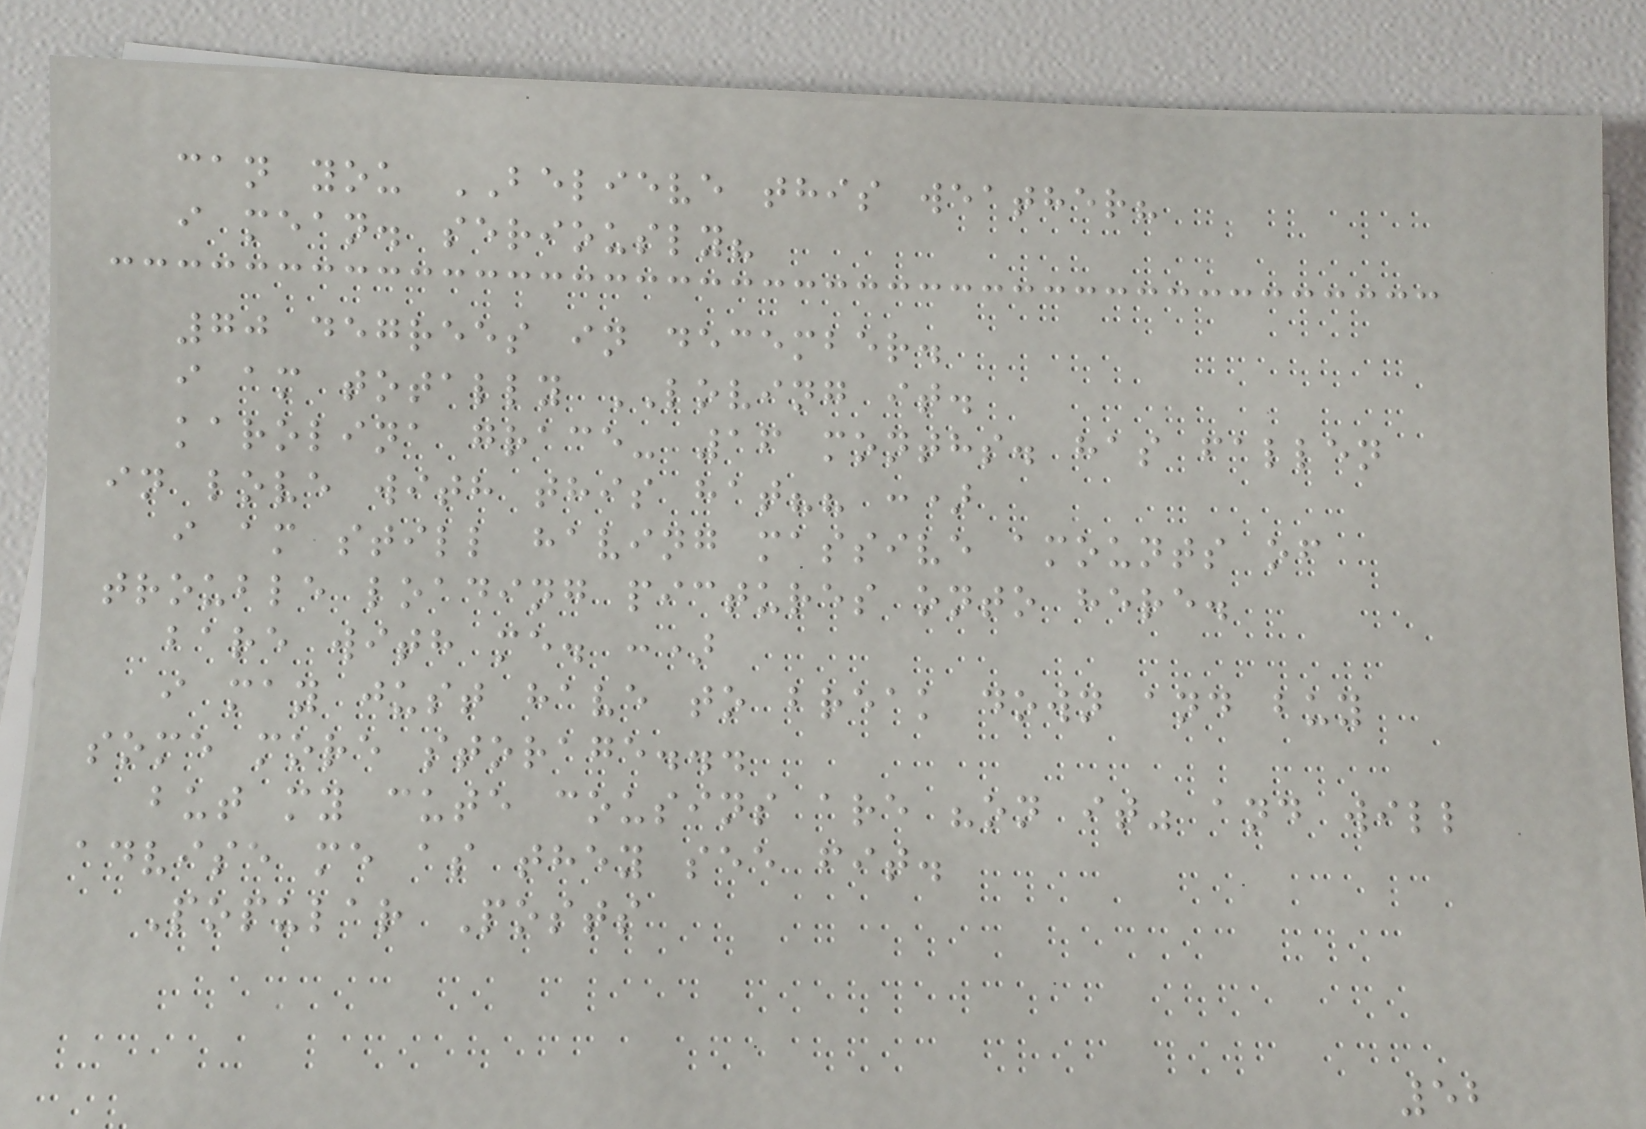can you BELIEVE this weather?
i mean. seriously?
70 degrees in december.
i am totally LOVING it.
karolina grace- 16 months. has fallen
in love with this hat?? :)
i am still having massive amounts of
trouble loading pictures onto here.
bare with me. :)
i may just have to break down and buy
some more storage...
but my cute cousins are "on it" and will
advise me as they see fit.
Popular Posts
52
